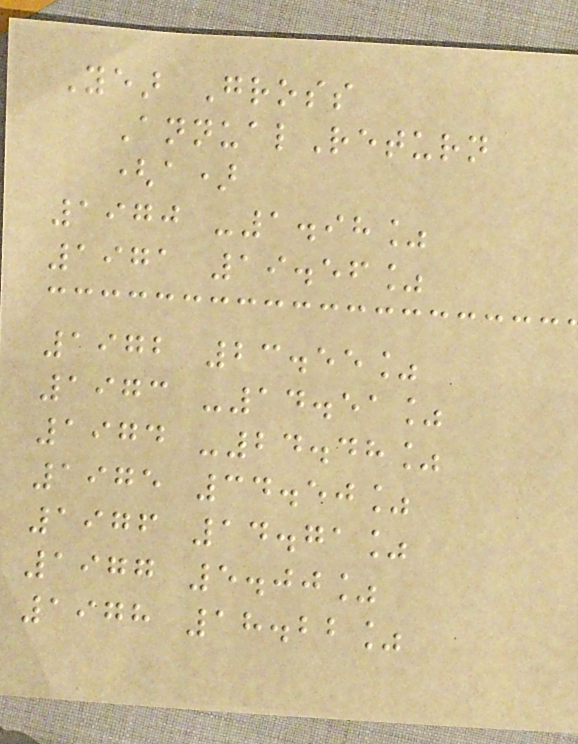Year Gross
AnnualReturn
(a)
1970 -1.98%
1971 19.56%
1972 23.55%
1973 -14.51%
1974 -24.48%
1975 34.50%
1976 14.71%
1977 5.00%
1978 18.22%
